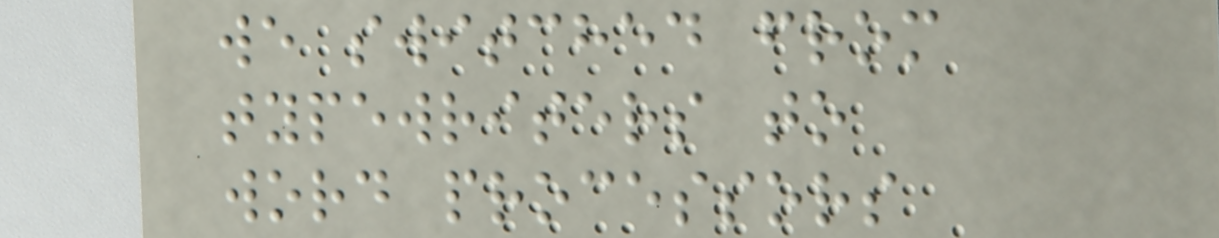we switched from
typewriters to
word processors
